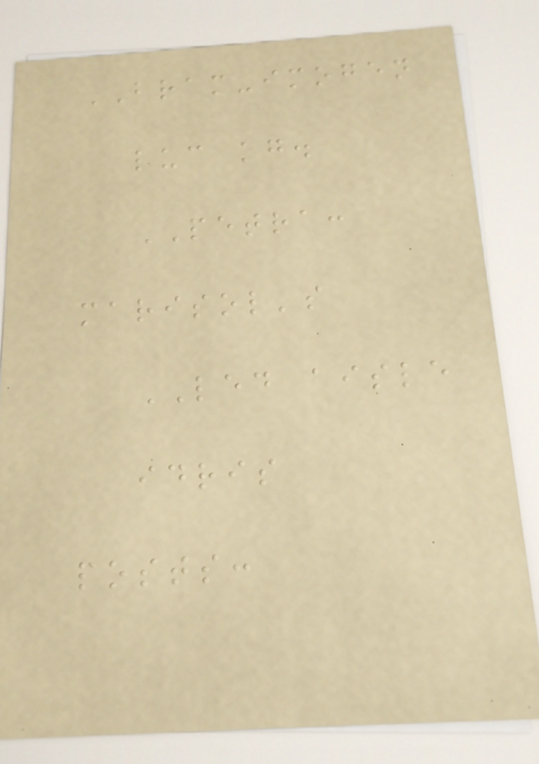BRAM-imogen
luc kg.
PETRA:
marisol's
LED aisle
idris
posts:
